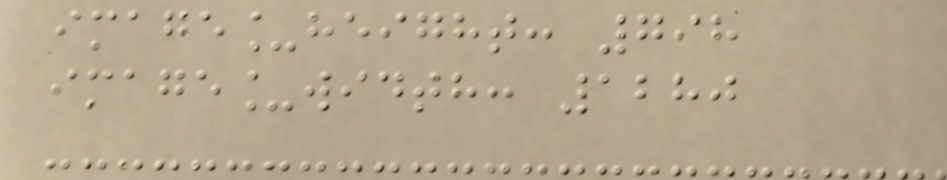image_height: 798
image_width: 1280
